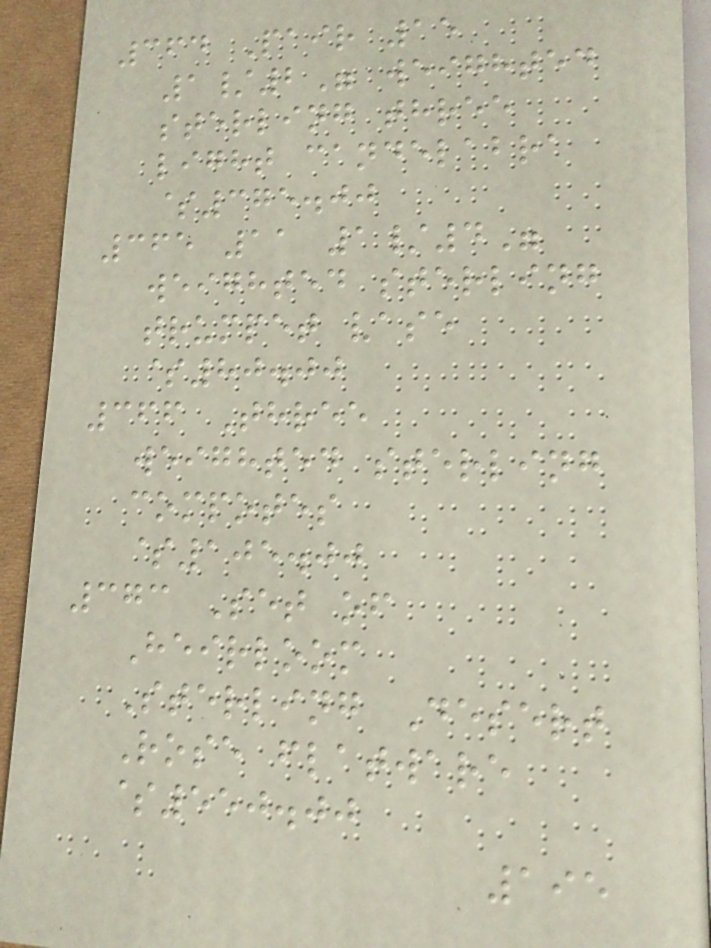364 Pair 15
1/2" weighted
sterling three
light candelabra
$375.00
365 11 1/4"
weighted sterling
trumpet vase
$80.00
366 Three
weighted sterling
compotes
$105.00
373 Set of
Heirloom
Sterling Desert
Rose flatware
$550.00
195
